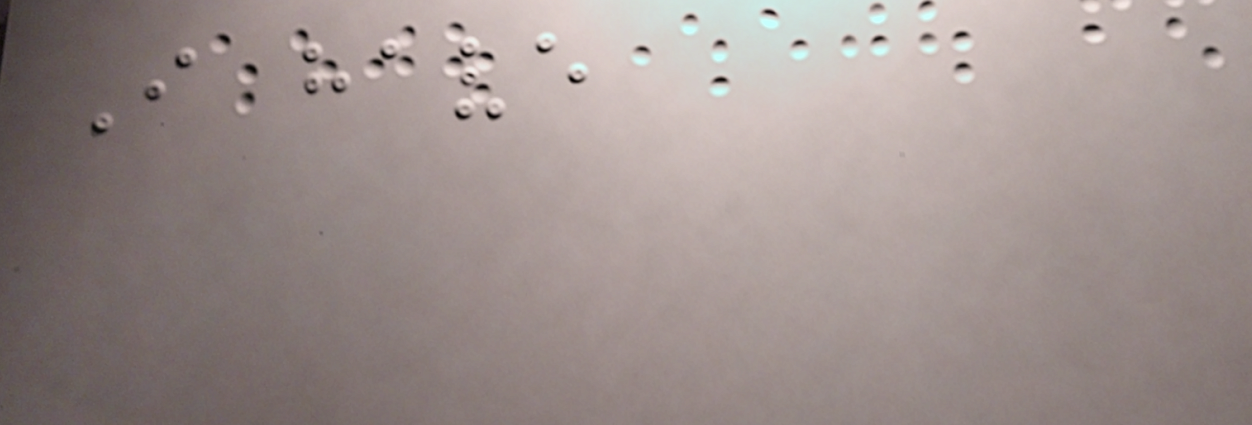I have
